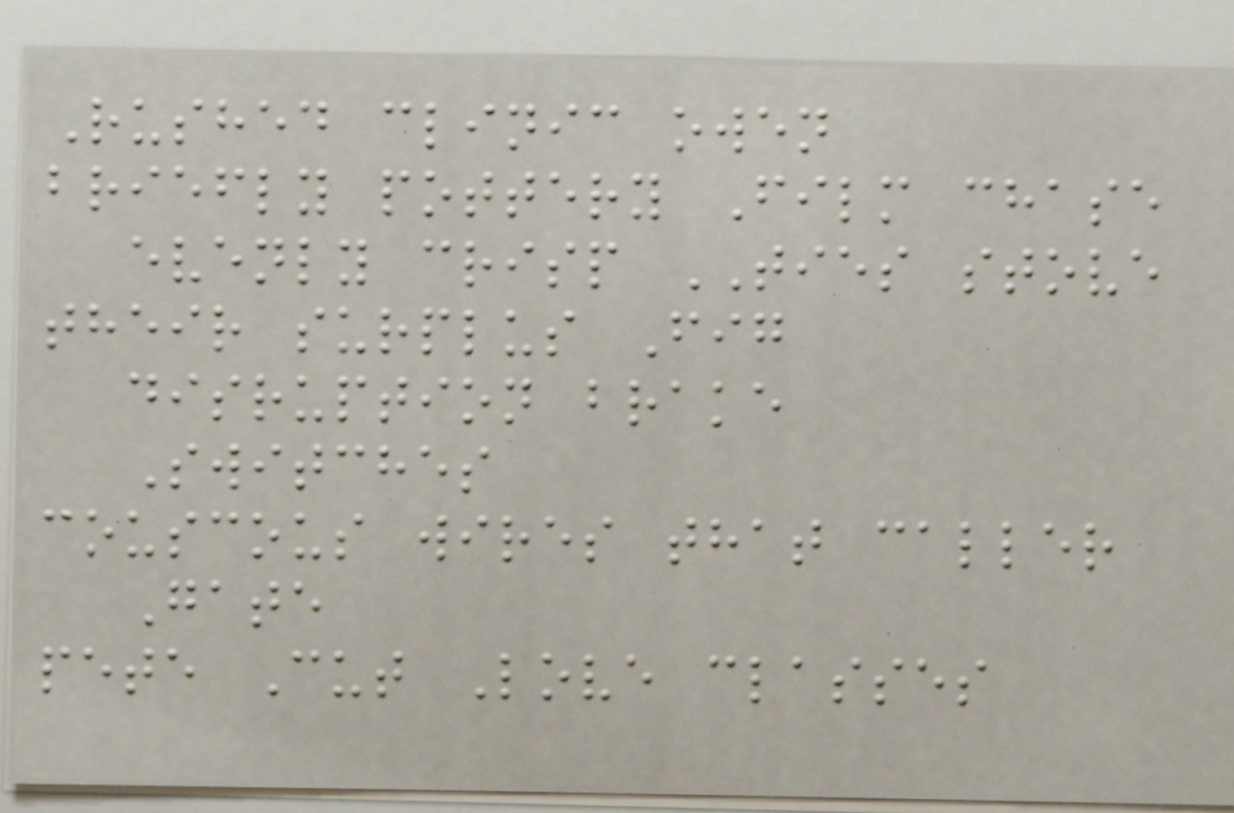Rushed clinic owen
briefly pottery Film chase
evenly crisp TIES stove
their surplus Fig
disruption brake
Switches
couscous wires that caller
Gate
pete Cut Love classes
